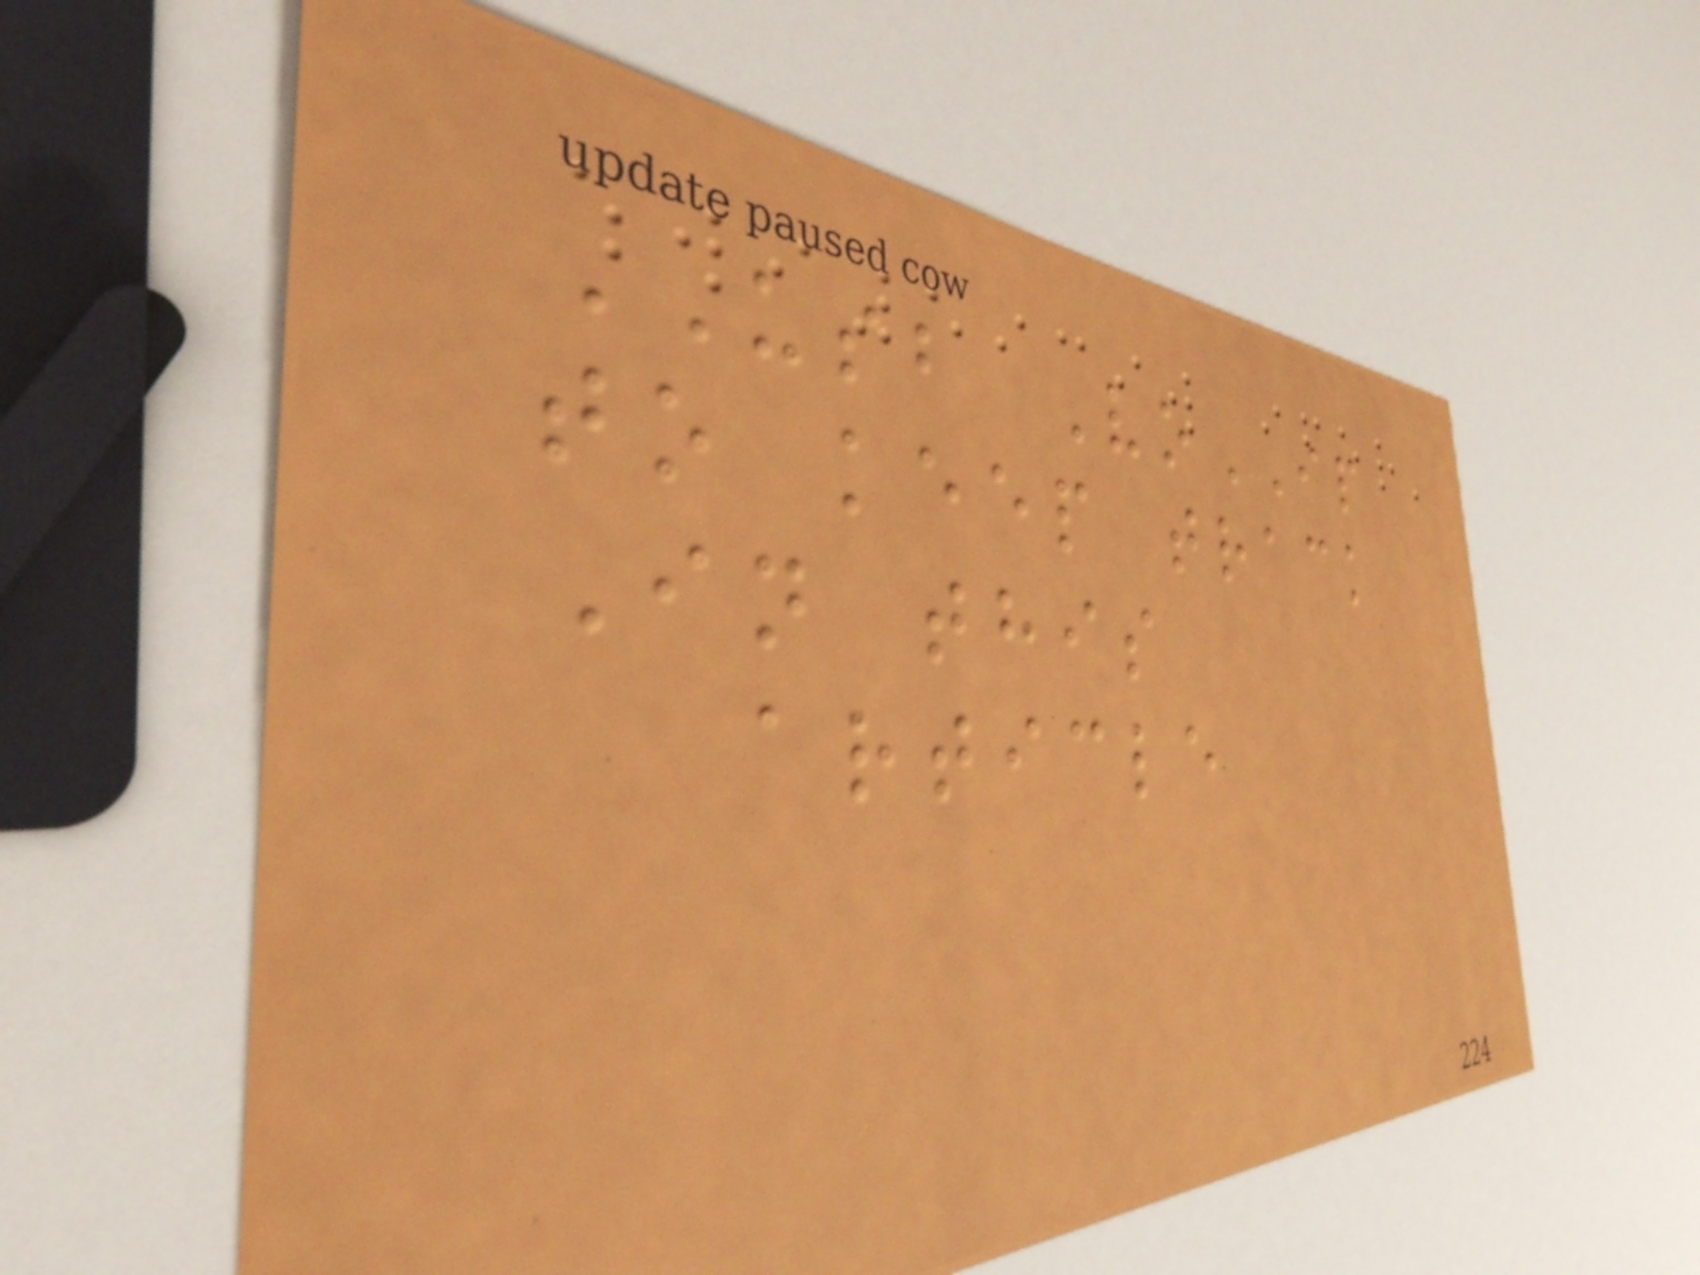USB VoIP
to keep track
In this
article
